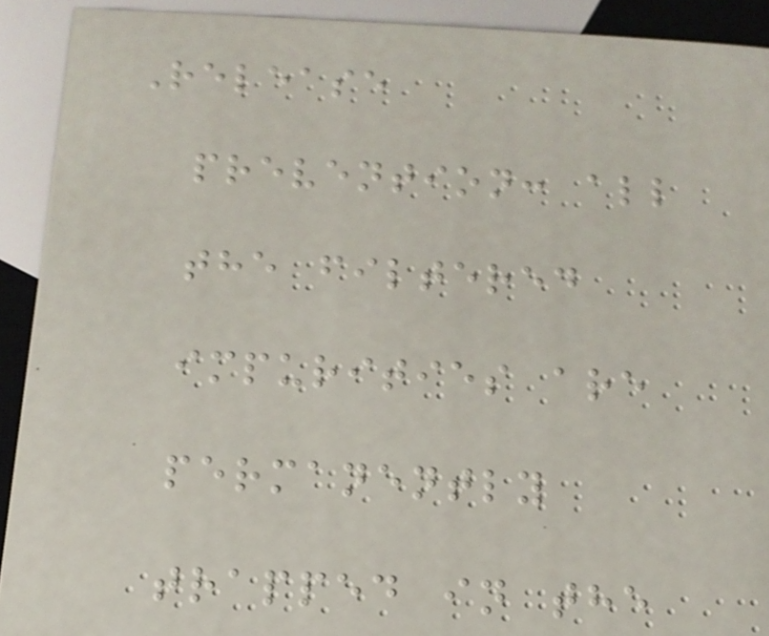Release
prevention: all
the filtered
impurities are
permanently
trapped in the
